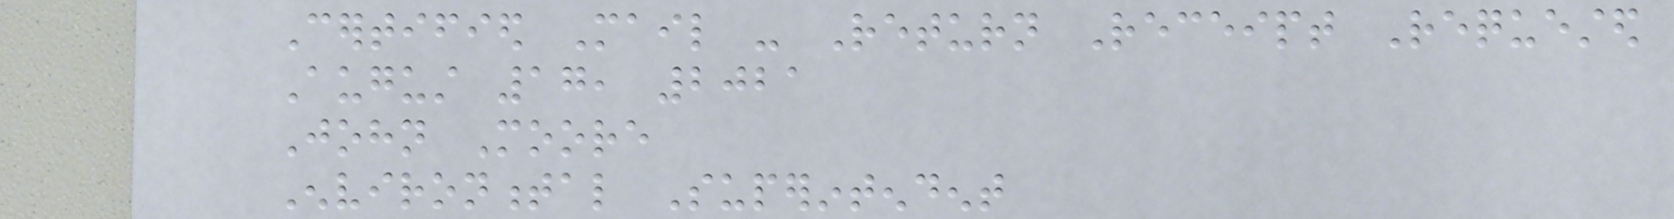Certified Mail - Return Receipt Requested
August 17, 2021
John Moore
Environmental Superintendent
